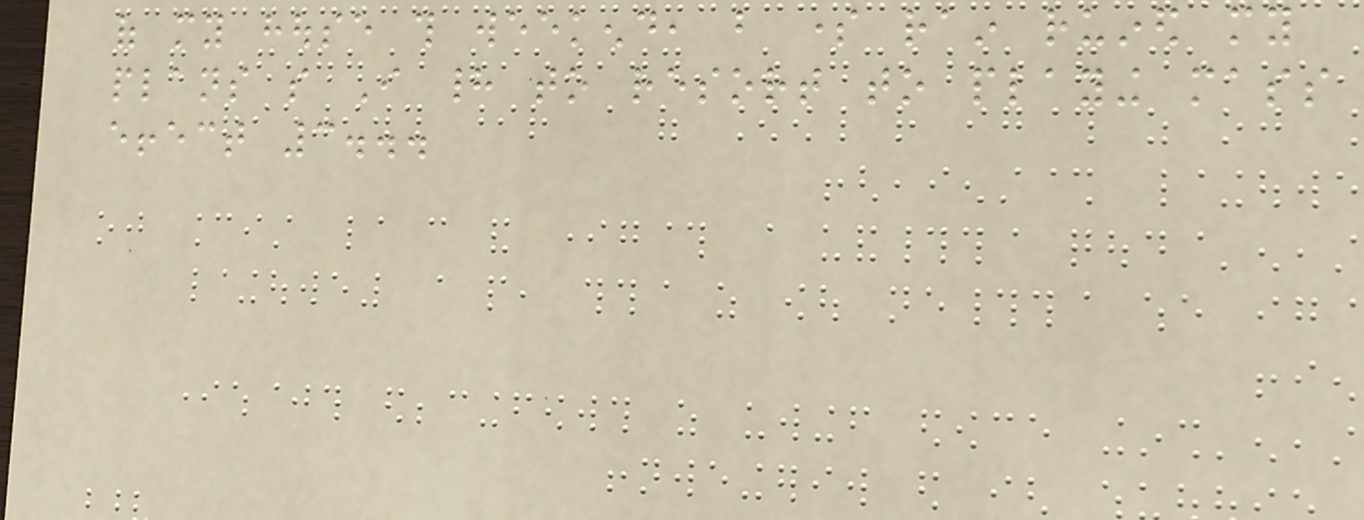of my house this weekend, but some rain ruined my
plans so I had to resort to playing mass
effect 3...
